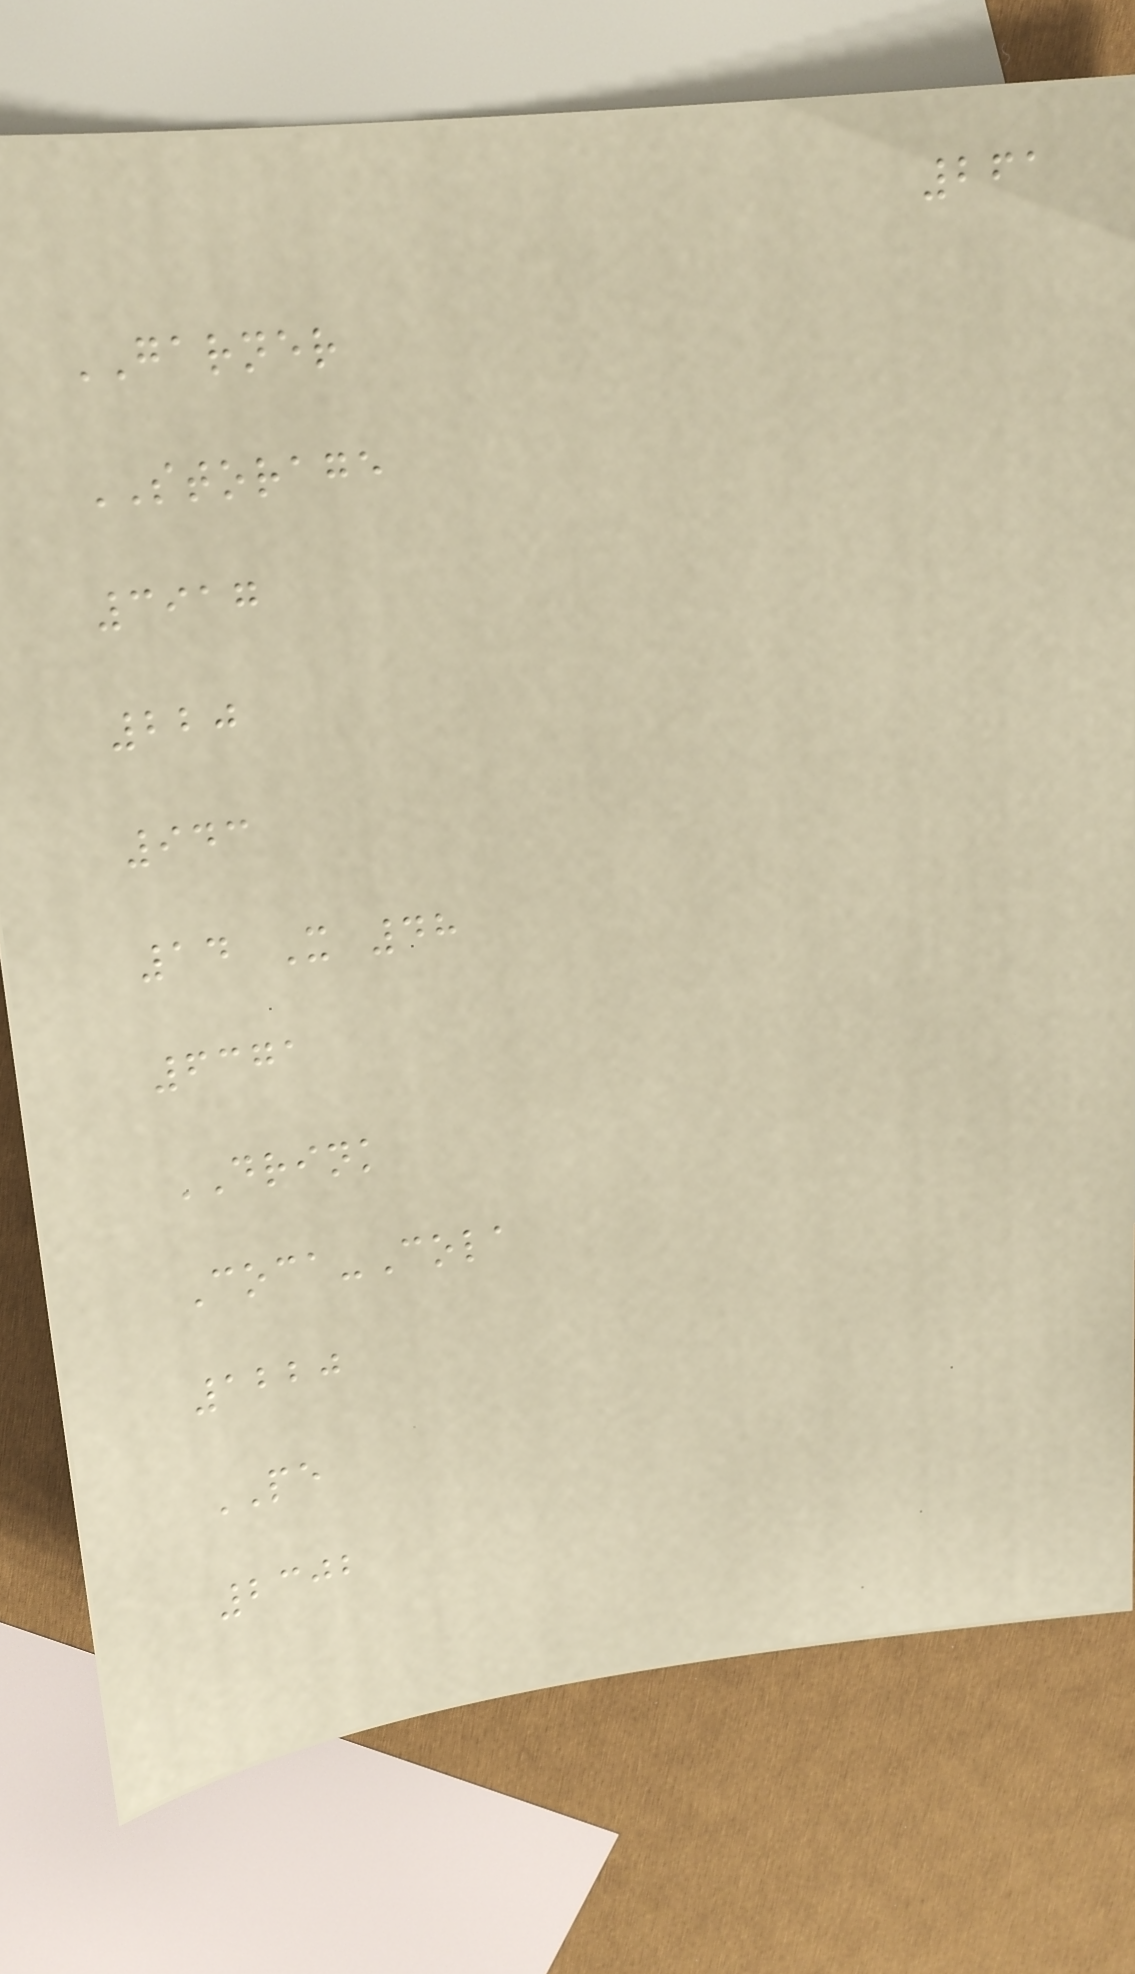261
GARNER
STORAGE
3917
220
943
14 X 48
6371
DRINK
Coca-Cola
1220
PE
2302
